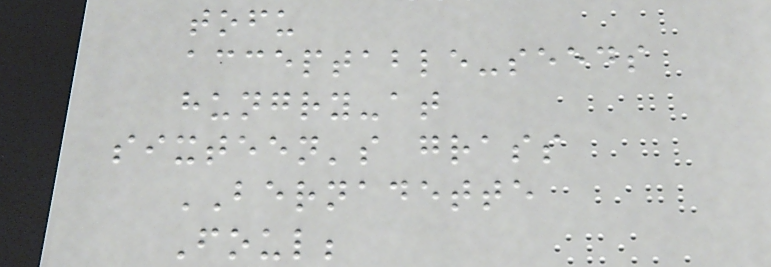tofu
acceptable-seeds
hungry-at
sixteen's grass
BERNADETTE
Foul;
